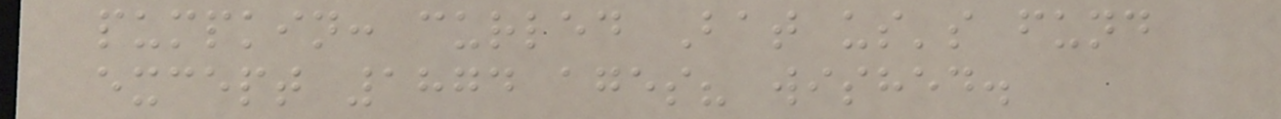pumpkin: curled Bat us's fund
except 1874 ages? wished.
